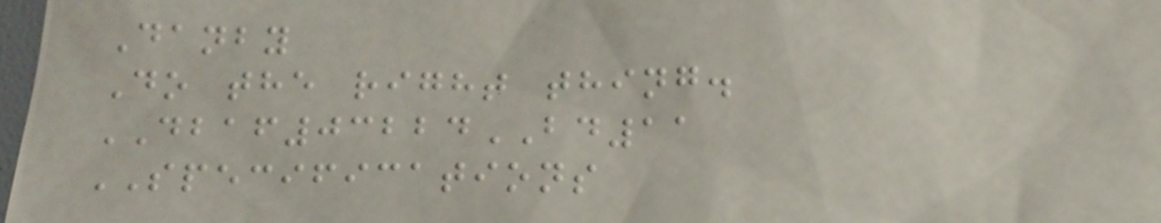Danby
Do the right thing.
DBAF03224BD11
SPECIFICATIONS
